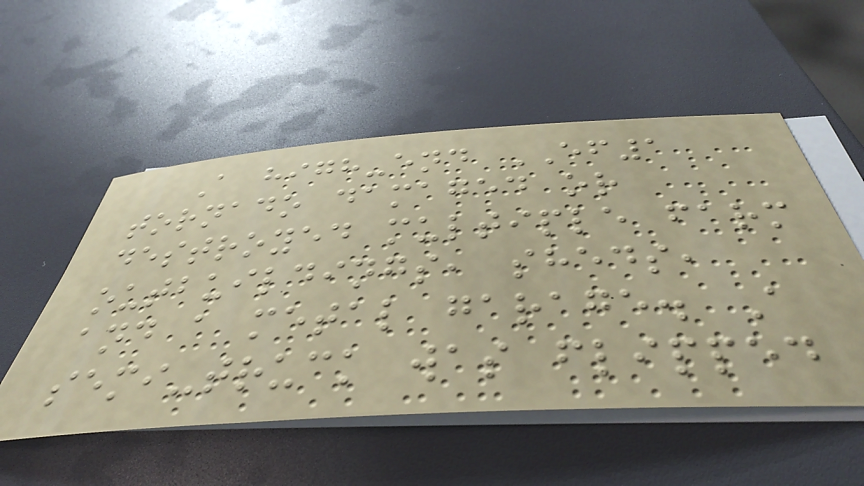A high-end EF1
tornado damaged or
destroyed multiple farm
outbuildings, sheds,
and a metal garage. A
semi-truck was flipped
